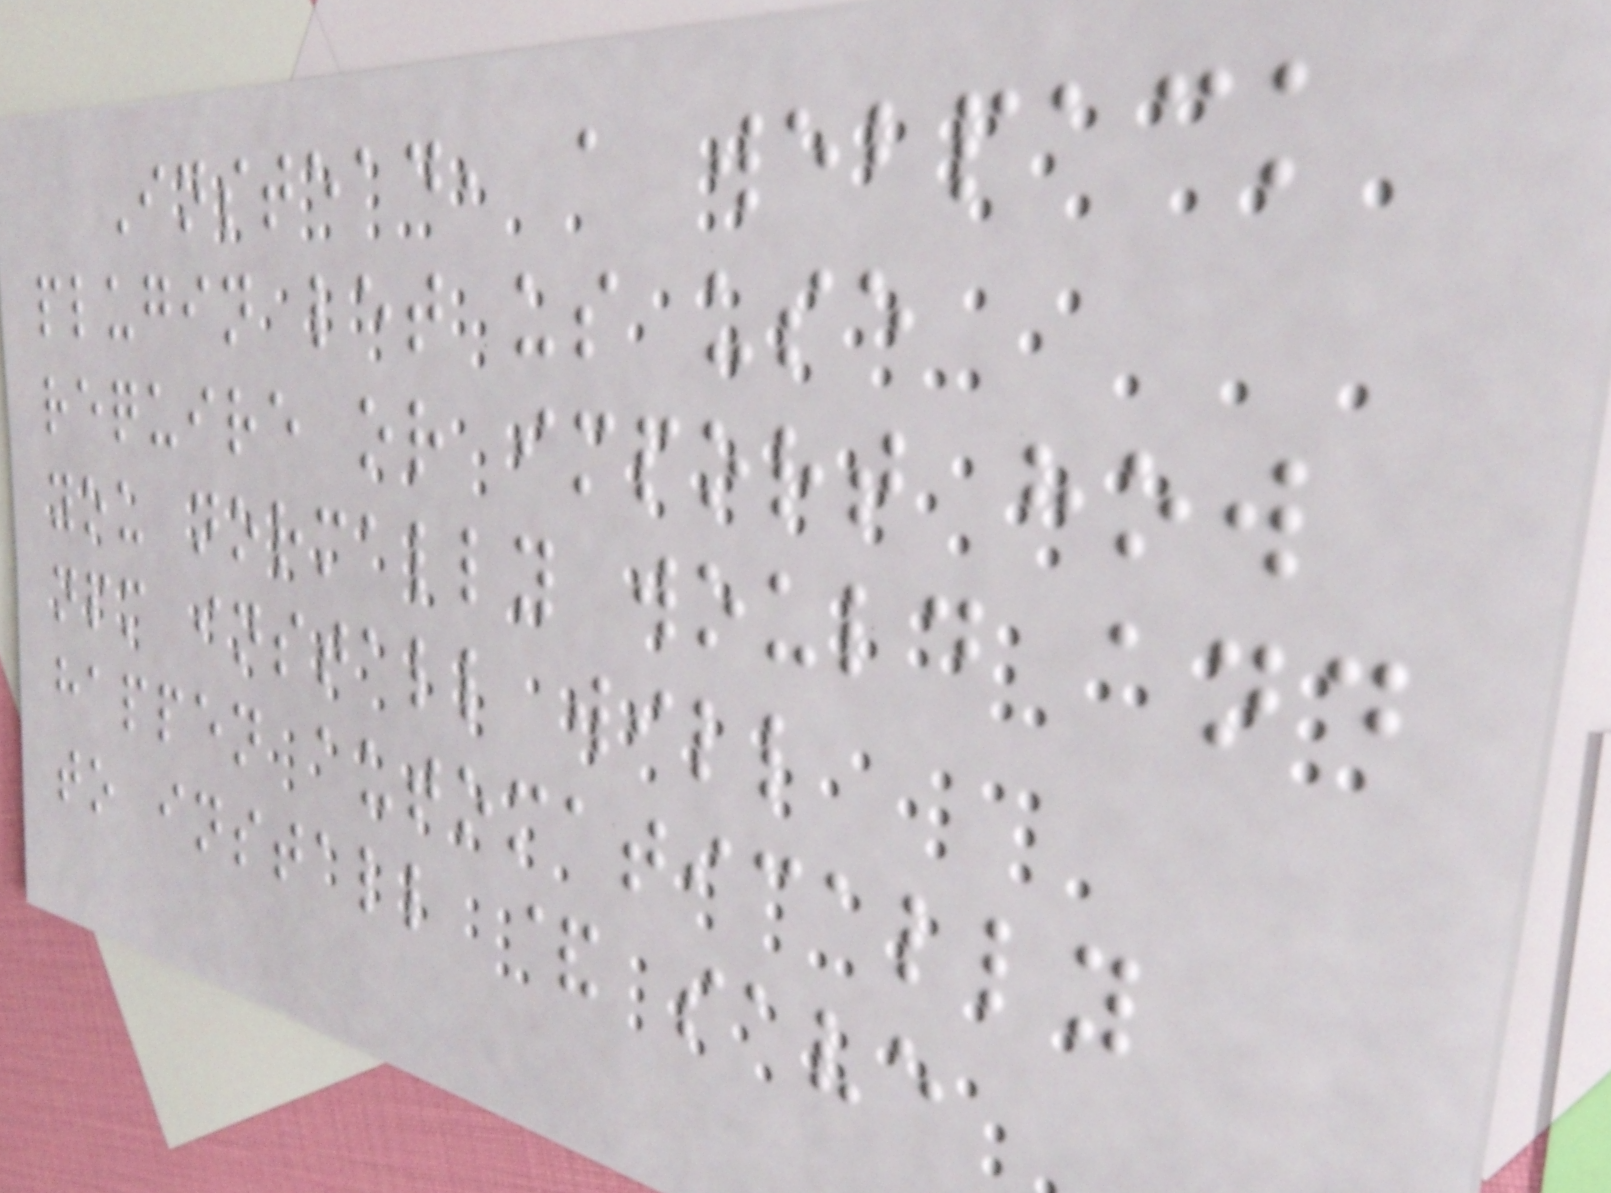Instead, a webpack
plugin let us use
require or import how
you normally would and
npm install will
happen automatically
to install & save
